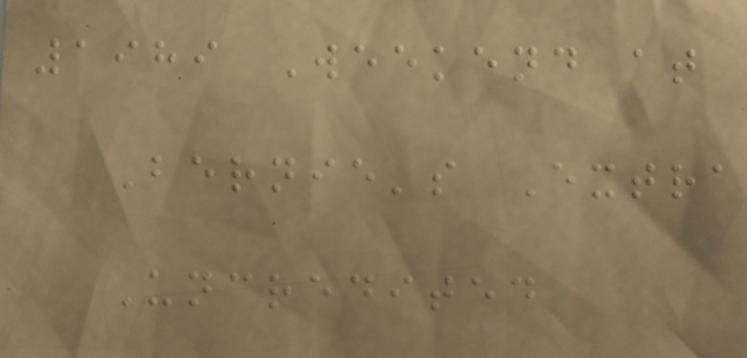1989 Weekend at
Bernie's Extra
Uncredited
